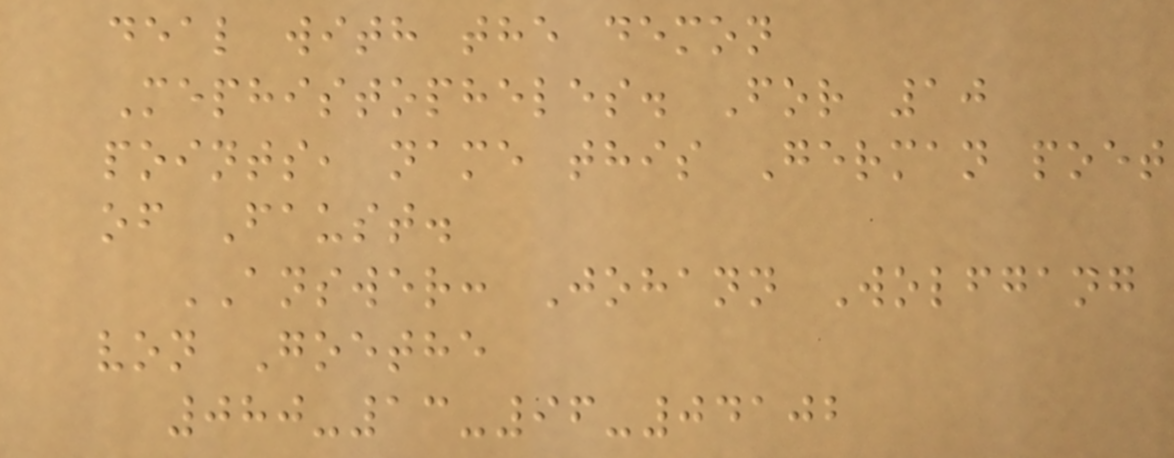deal with the demon
Mephistopheles. For 10
points, name this German poet
of Faust.
ANSWER: Johann Wolfgang
von Goethe
080-13-96-04102
